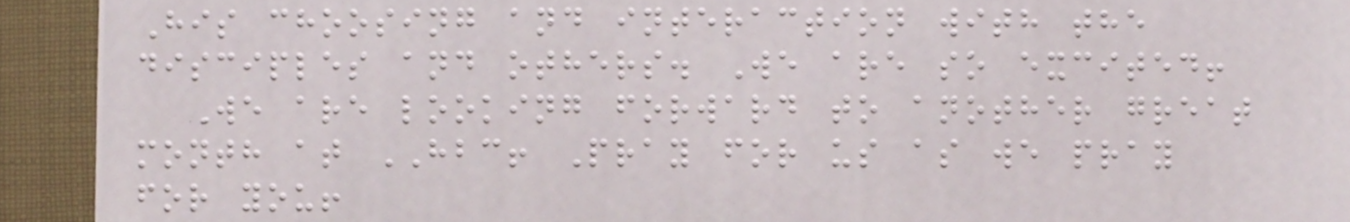His choosing and interaction with the
disciples and others. We are so excited!
We are looking forward to another great
month at HBC! Pray for us as we pray
for you!
